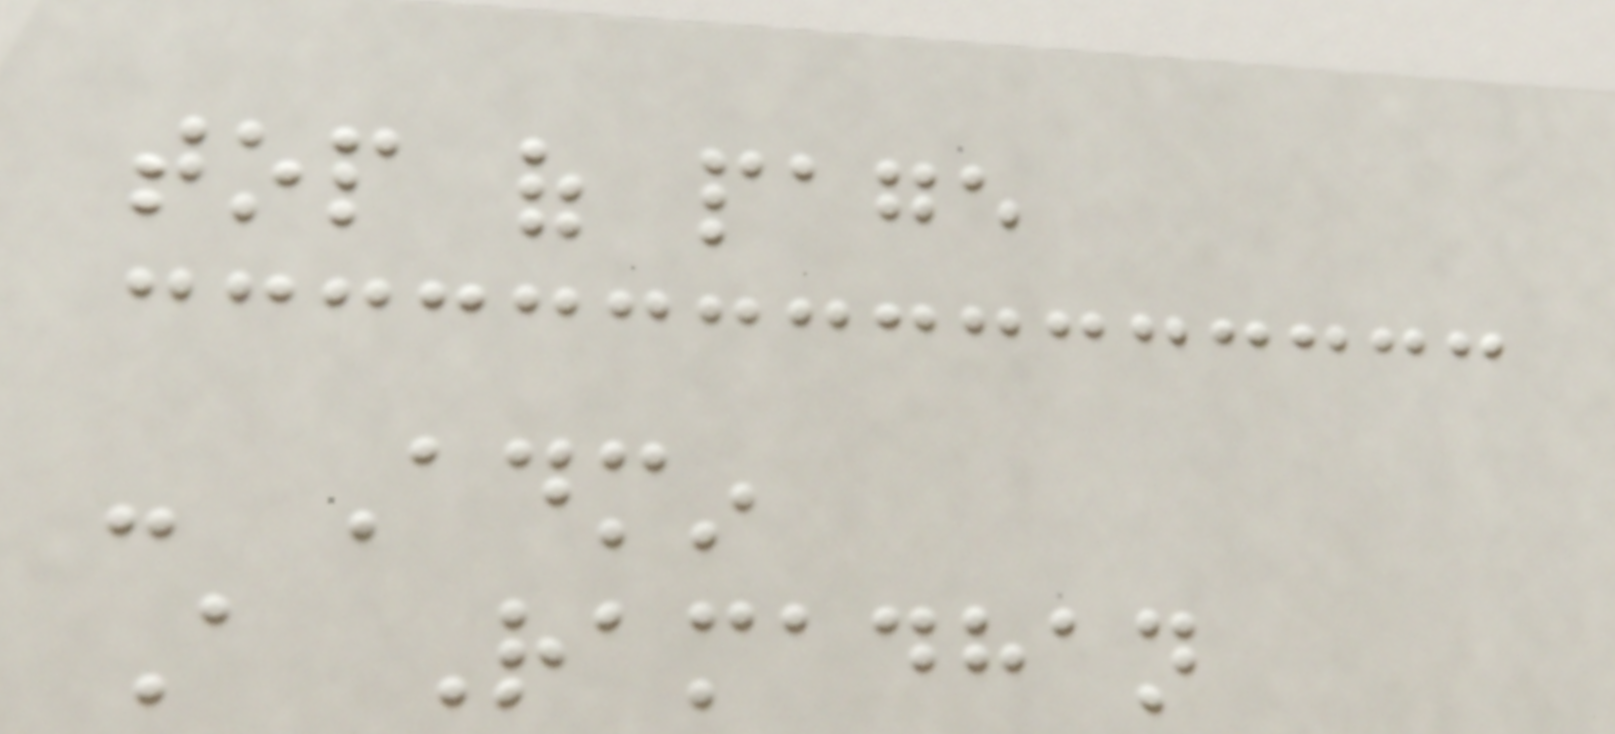top of page
- Admin
A Ramadhan
